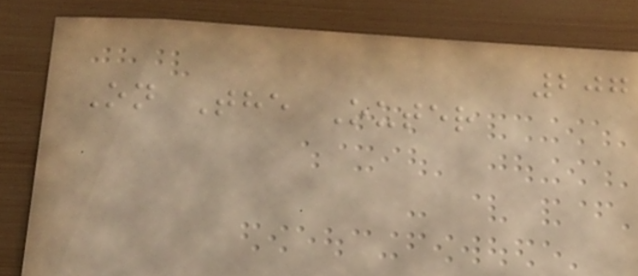207
On The Outer
